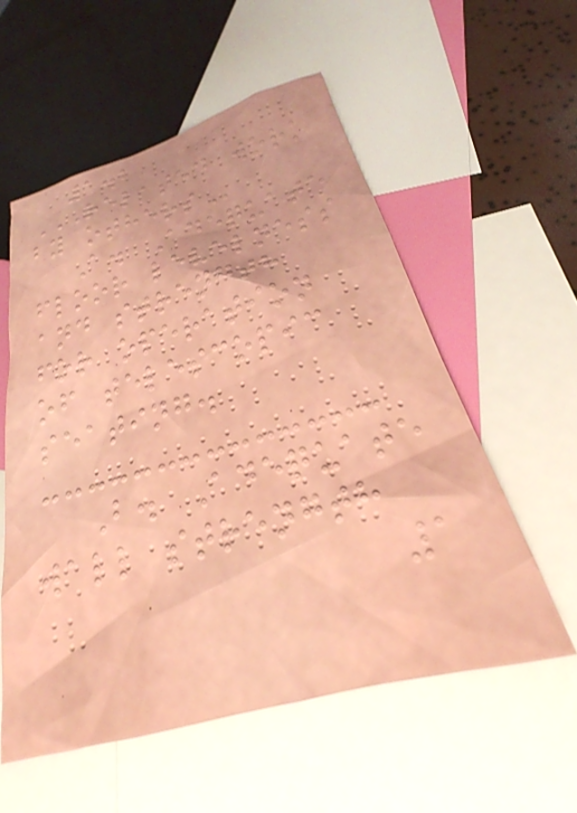1.2
RELATED WORK
BY OTHERS
A. Adequate
floor levelness
and strength
for operation
of telescopic
seating.
B. Adequate
wall strength
1
